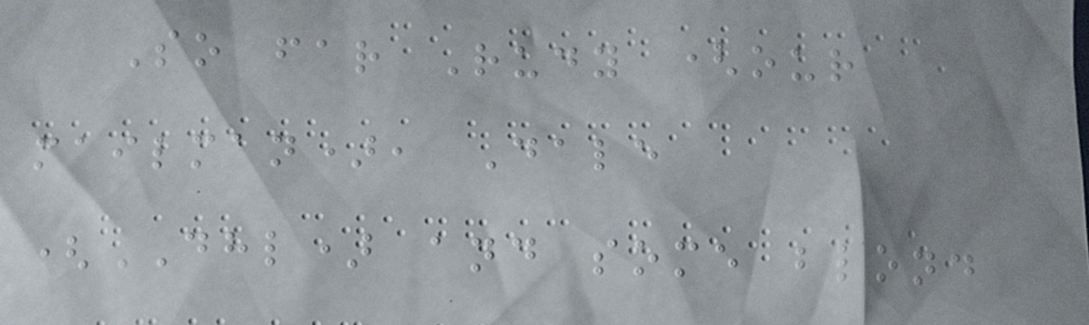So far Rudy (our
mailman), Dale
(DHL) and some blond
